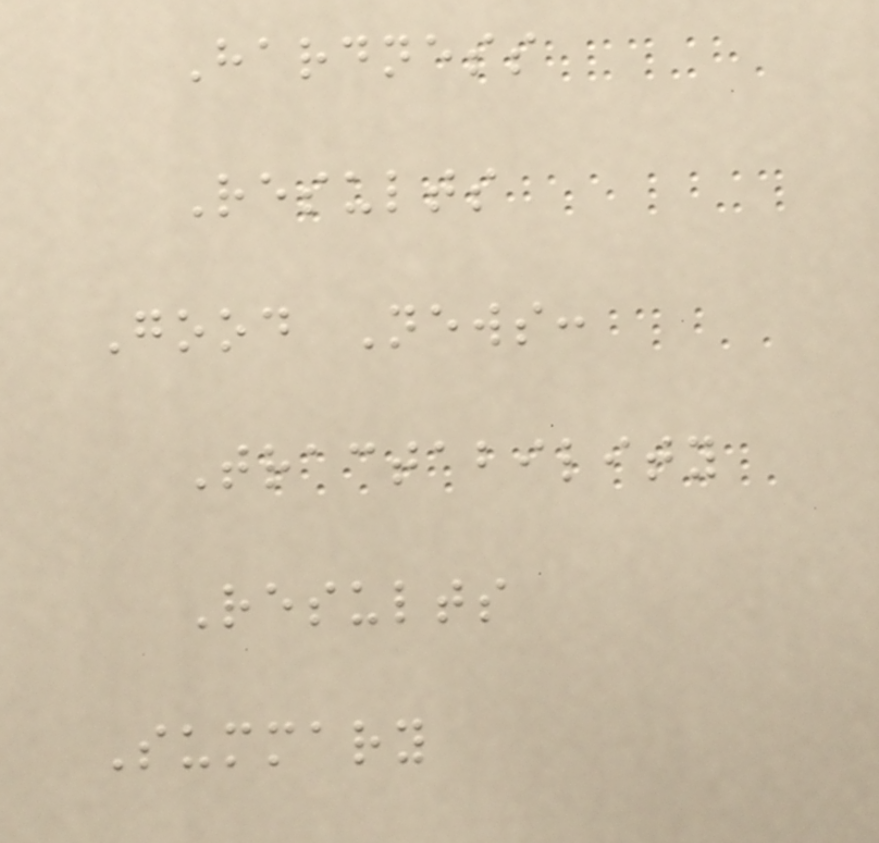Hardness
Results
Good News:
Tractability
Results
Summary
